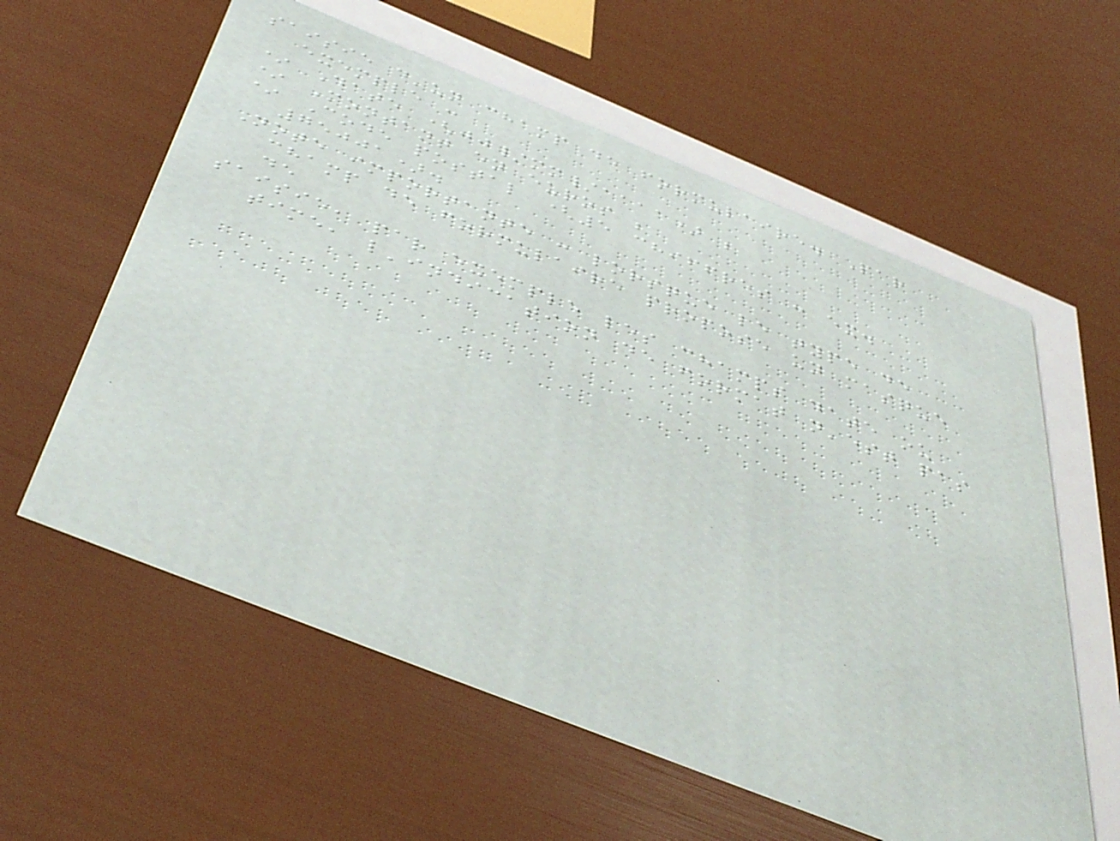saisie d'un champ de formulaire. Par
exemple :
* Date (jj/mm/aaaa) ;
* Montant en euros ;
* Code postal (5 chiffres : ex.
75001).
Note importante : lorsque le type de
champ de formulaire propose un masque
de
saisie, par exemple les champs date ou
time, l'indication de format n'est pas
